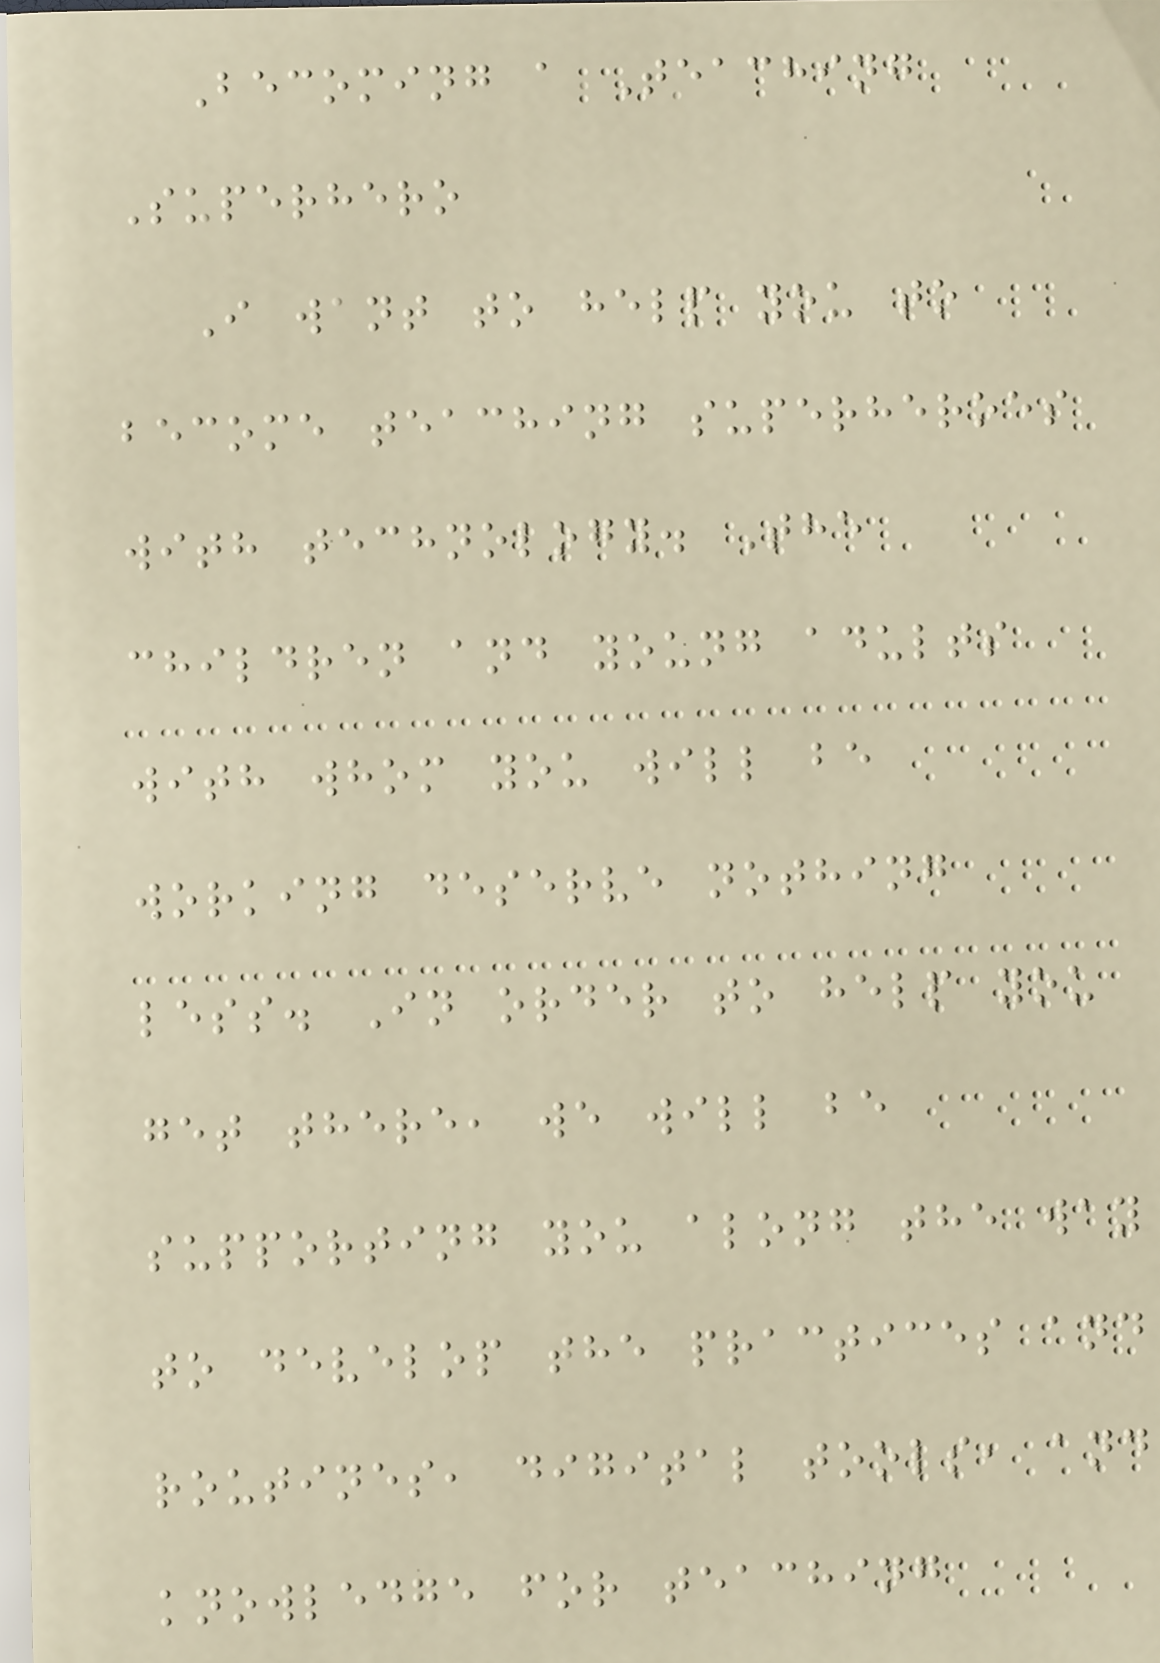Becoming a Teaching
Superhero
I want to help you to
become teaching superheroes
with technology. The
children and young adults
with whom you will be
working deserve nothing
less. In order to help you
get there, we will be
supporting you along the way
to develop the practices and
routines, digital tools, and
knowledge for teaching
